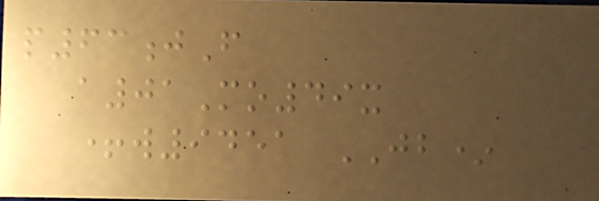p63jF
a01Mo49x
+w9451 JB*
